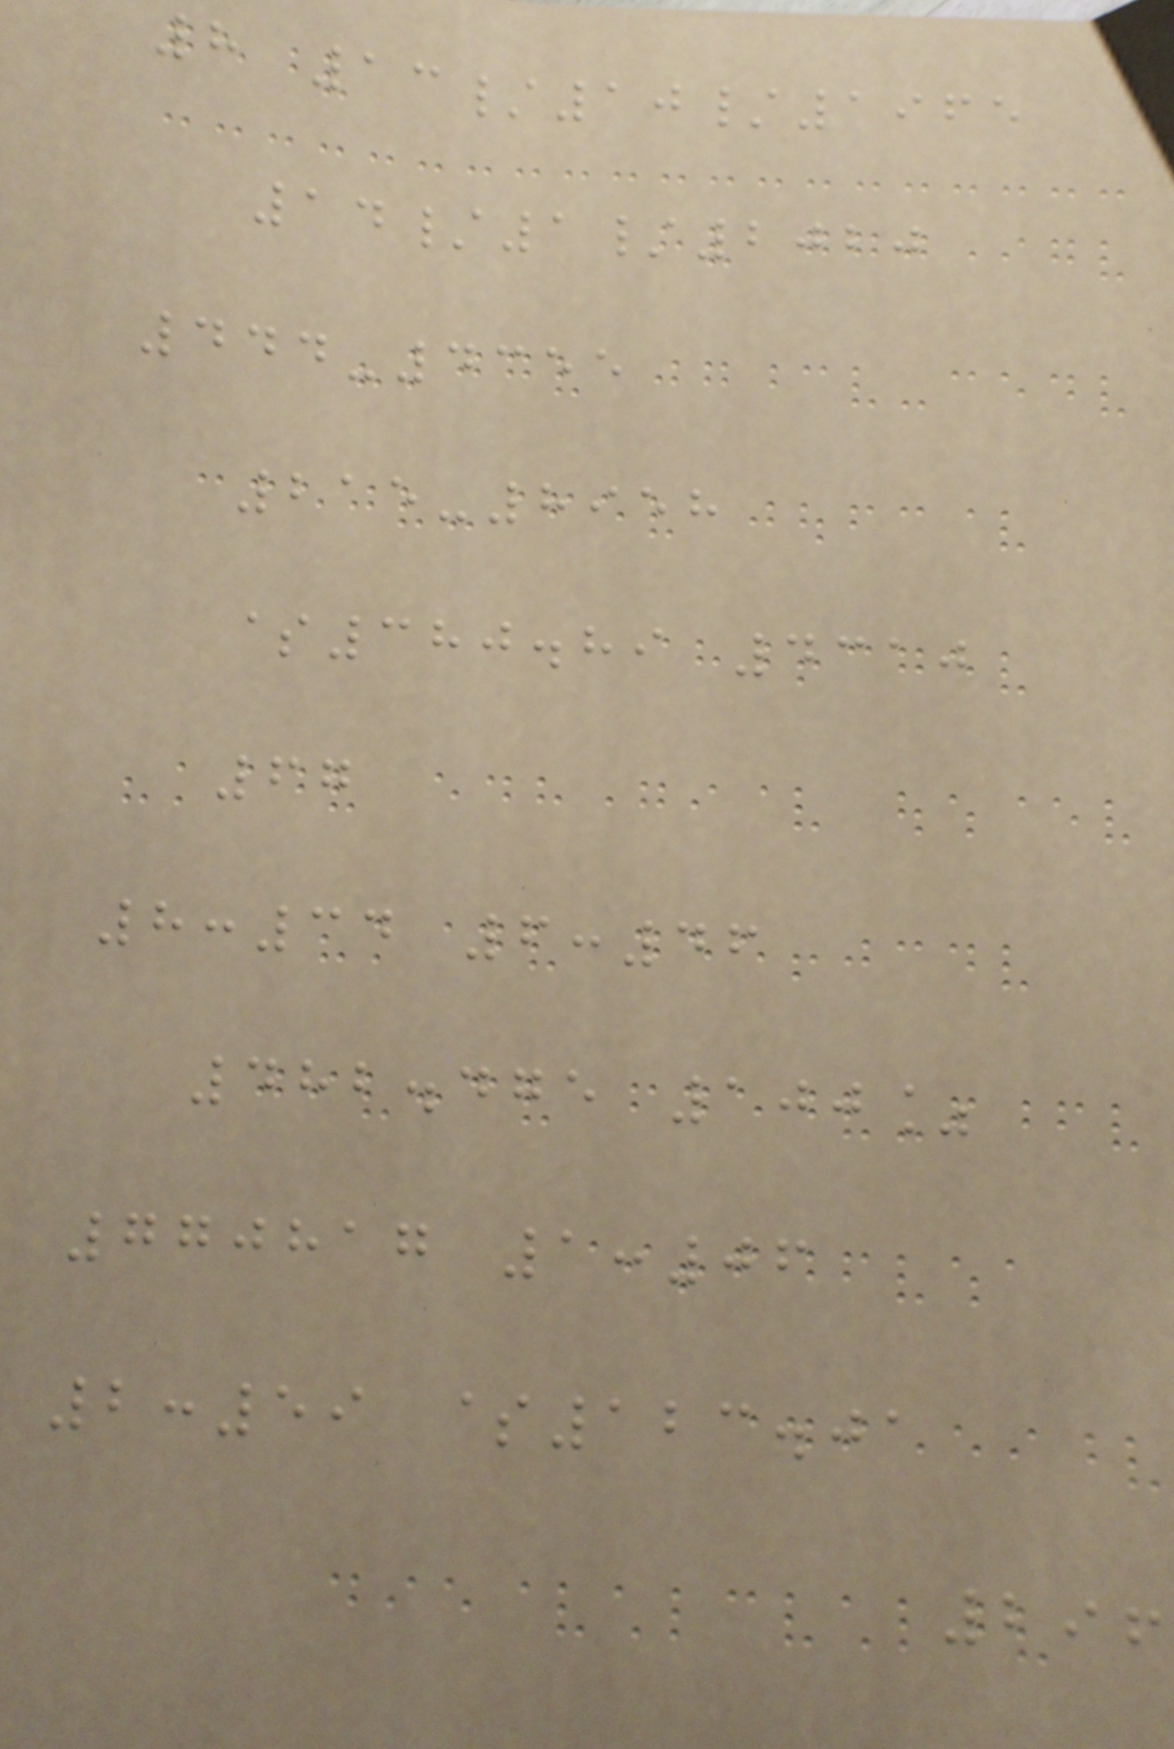8 13/10/1965
14/1/2020
444-4355
215-8958
$380.89 4310
67
8:34 6:46
482.475 100%
770817 1:06
2:59 $123.01
296
